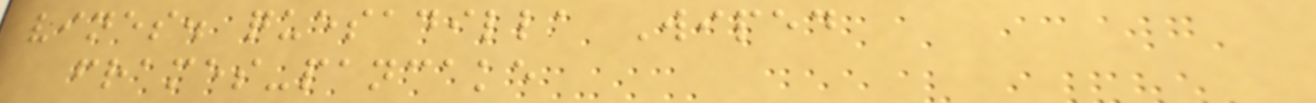vines. quesadilla Wiped
frames-pancake
